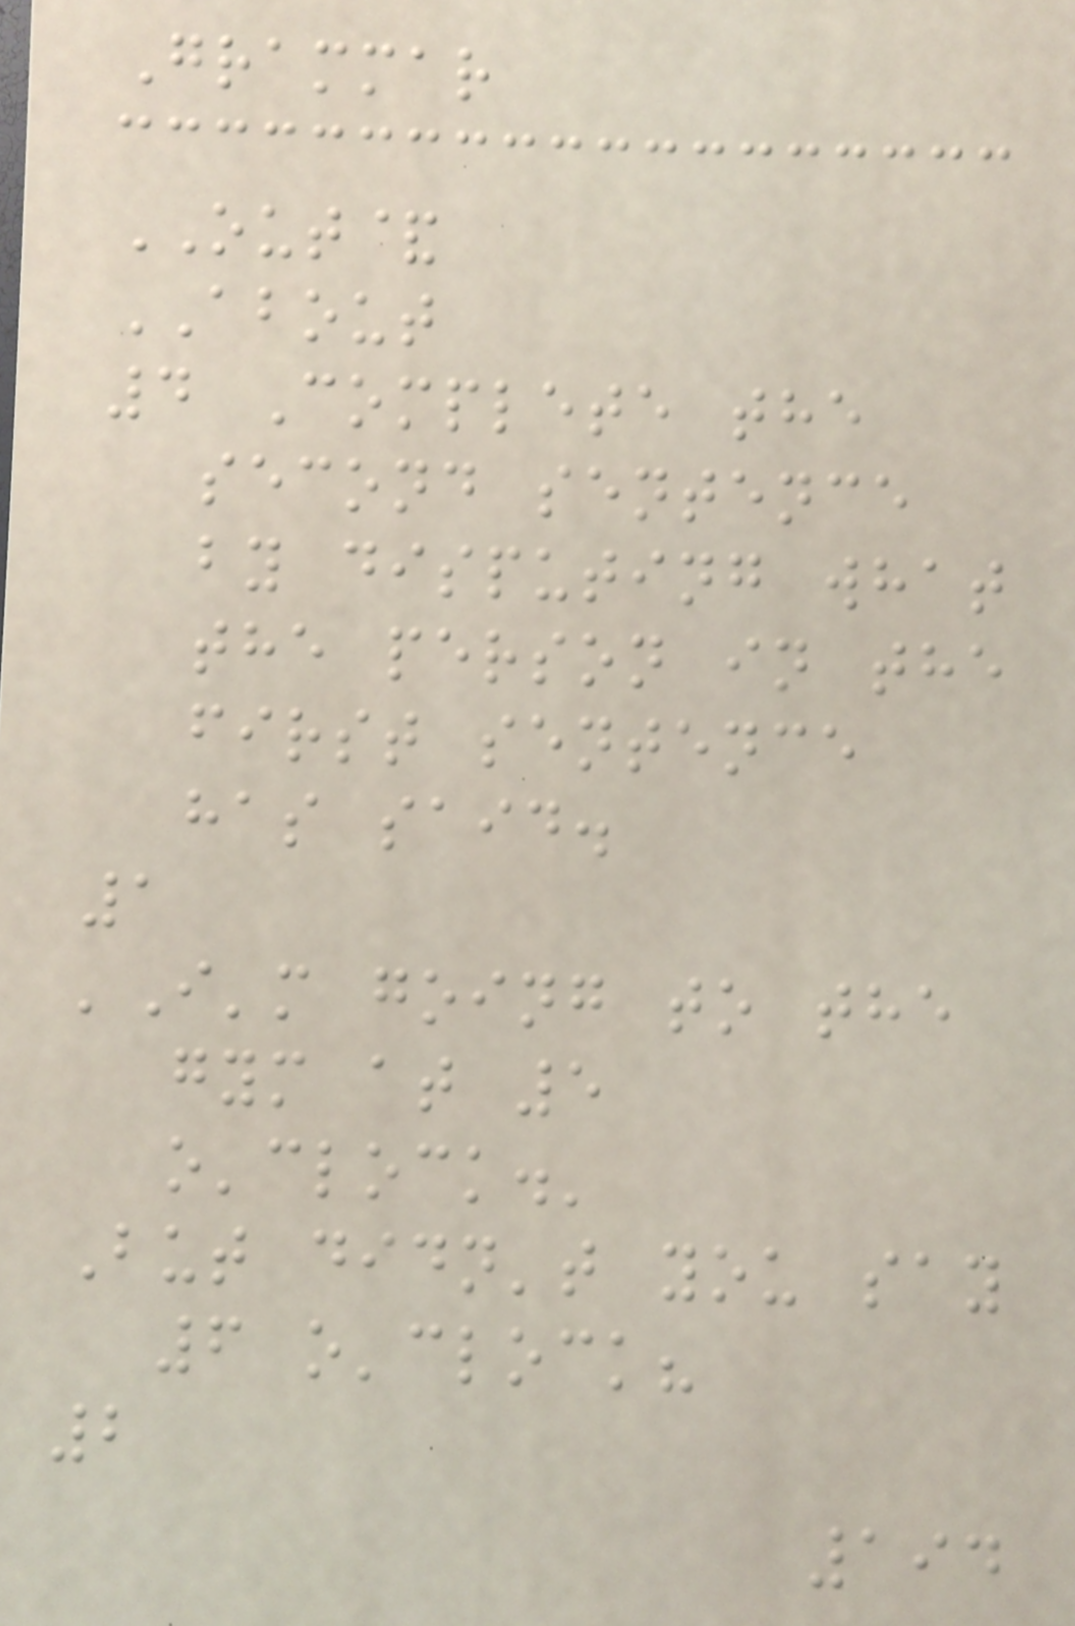Grammar
OUT&
ABOUT
4 Complete the
second sentence
by disputing what
the person in the
first sentence
has said.
1
'I'm going to the
gym at 5
o'clock.'
But didn't you say
6 o'clock?
2
194
